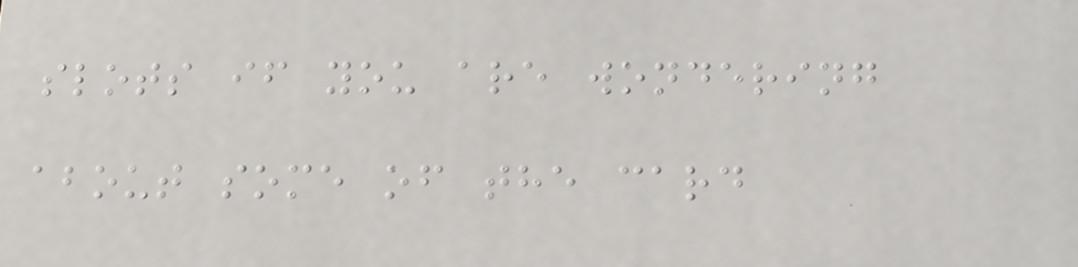slots if you are wondering
about some of the card
